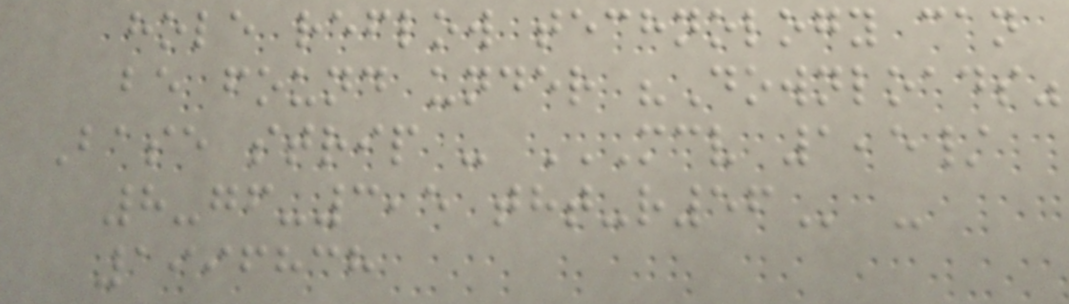hole reflow technology can
be found under "Downloads"
Base strip - MCV 1,5/
8-GF-3,5 THT-R56 -
1996838
